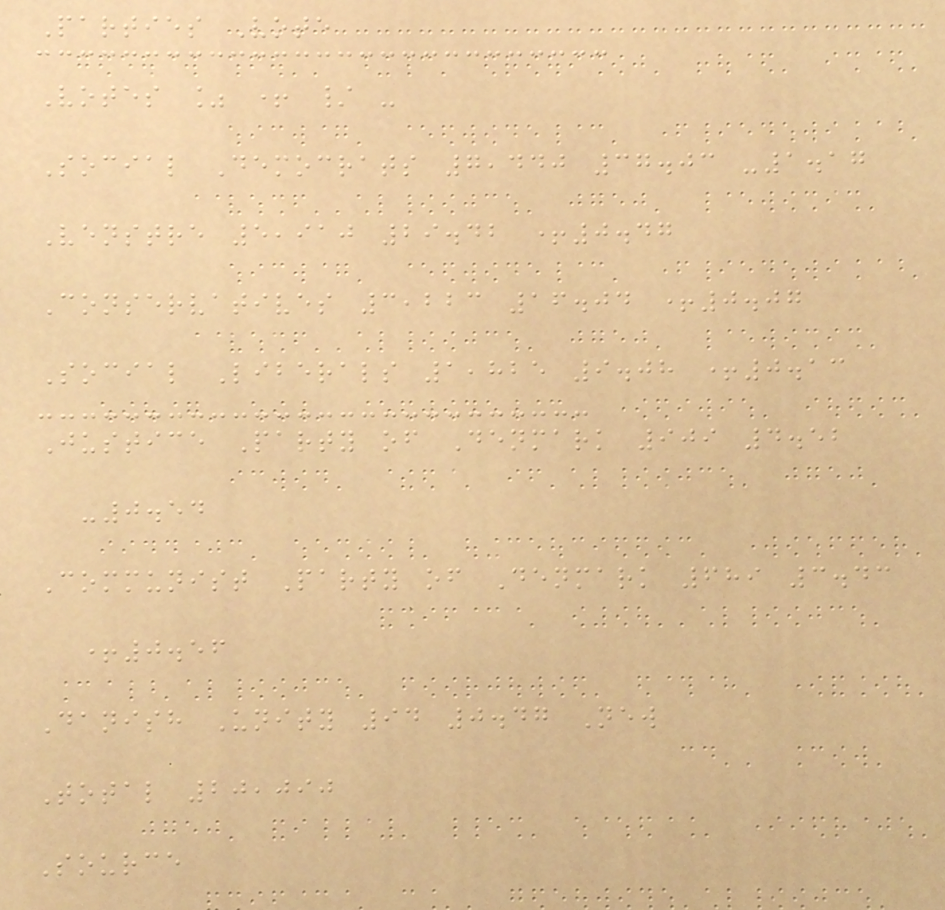Parties Vote
Votes % + / -
Social Democrats 7,440 37.03 -1.17
Venstre 5,910 29.42 +0.47
Conservatives 3,223 16.04 +0.07
Social Liberals 1,825 9.08 +0.13
Justice Party of Denmark 909 4.52
-0.54
Communist Party of Denmark 689 3.43
+0.56
Danish Unity 94 0.47 New
Total 20,090
Source
